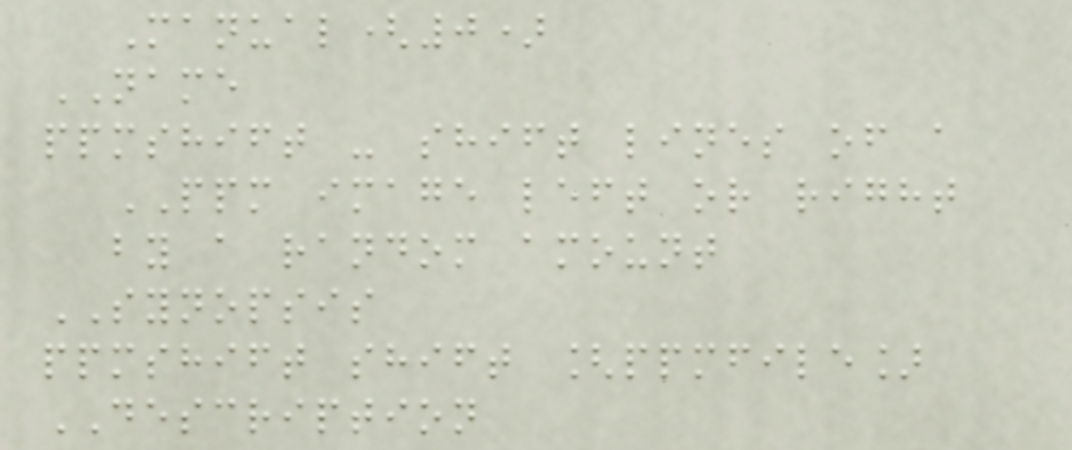Manual(0)
NAME
ppmshift - shift lines of a
PPM image left or right
by a random amount
SYNOPSIS
ppmshift shift [ppmfile]
DESCRIPTION
